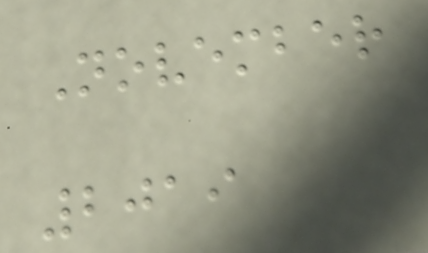November
2019
